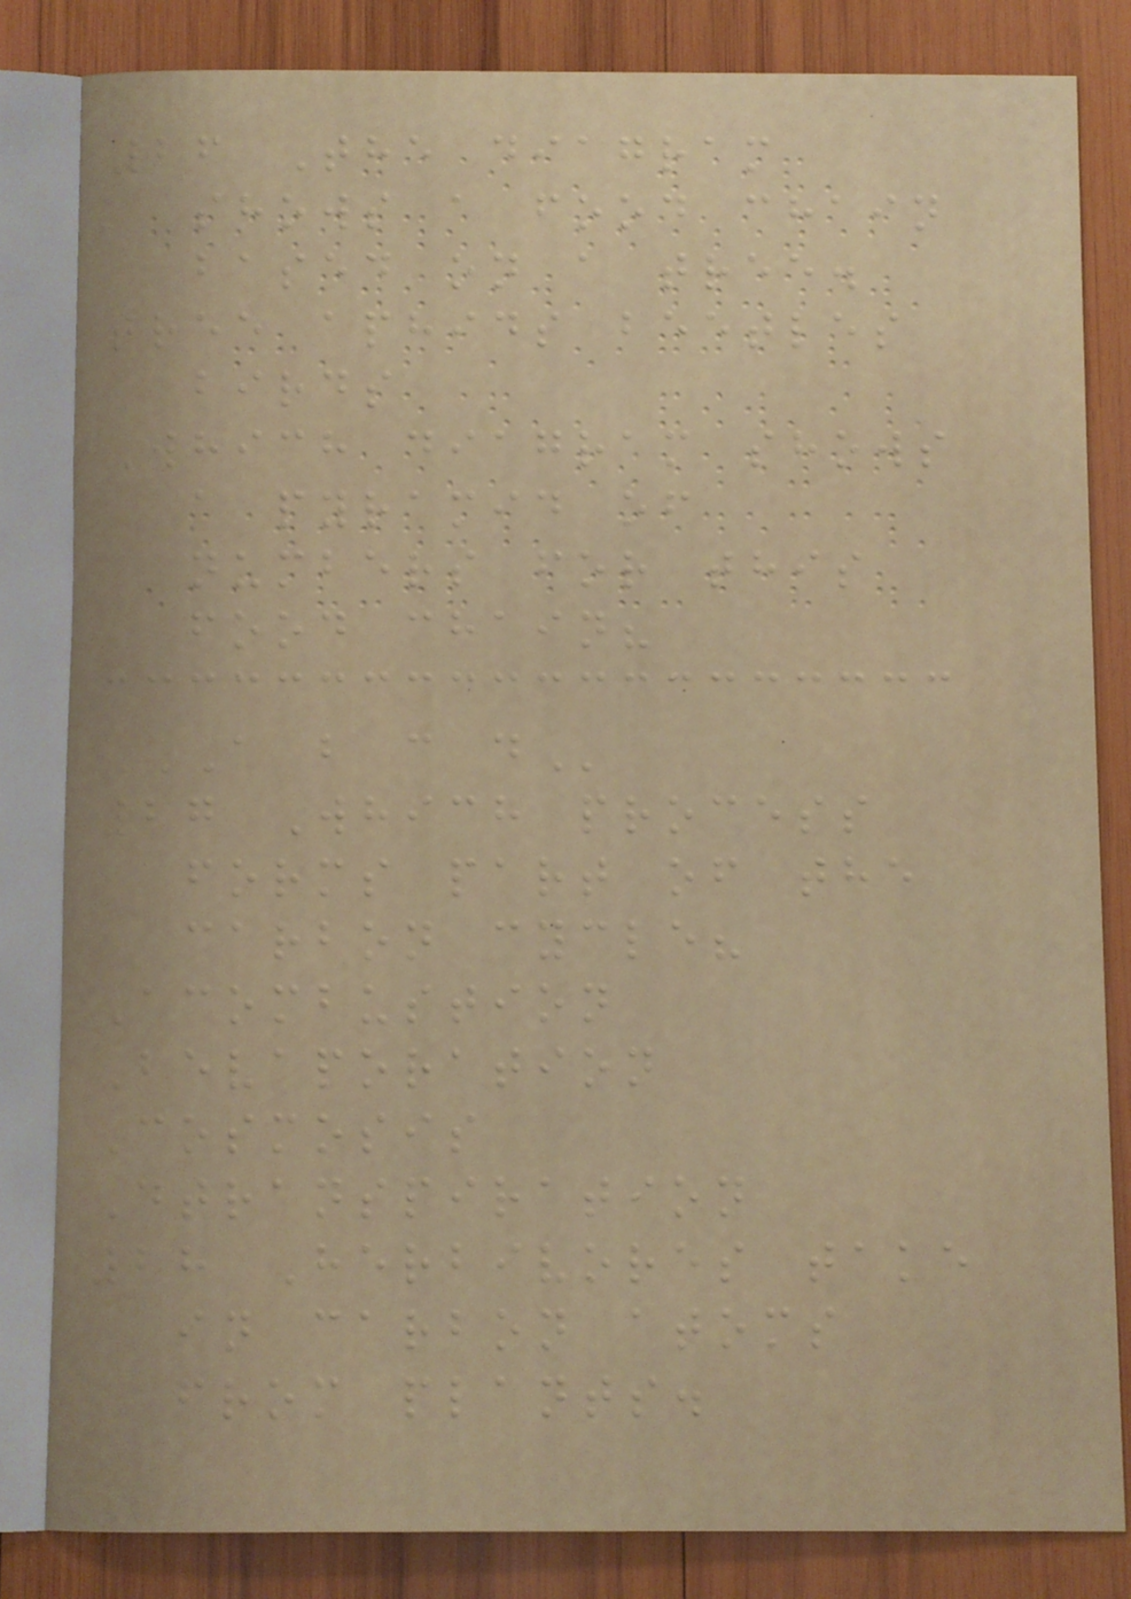26 The diagram
shows a food chain
based on a tree.
tree aphids beetles
birds
Which diagram shows
a pyramid of
numbers for this
food chain?
A B C D
27 Which process
forms part of the
carbon cycle?
Acombustion
Bevaporation
Cosmosis
Dtranspiration
28 Herbivores take
in carbon atoms
from plants.
